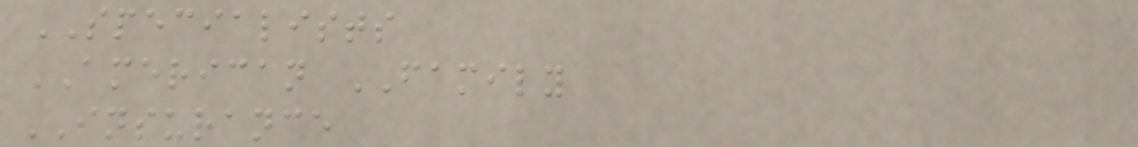SPECIALISTS
AMERICAN FAMILY
INSURANCE
